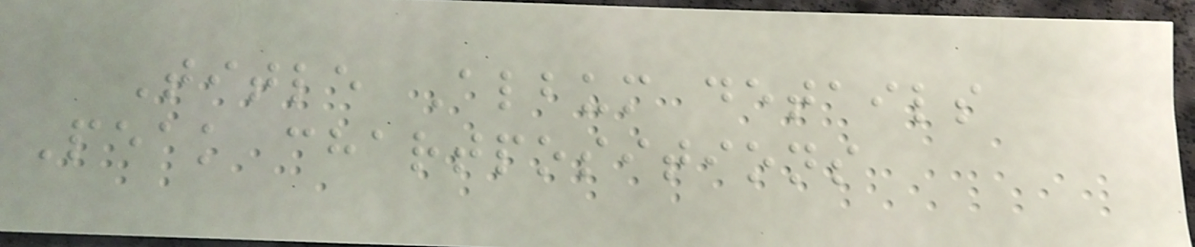Title Album details
Peak chartpositions
